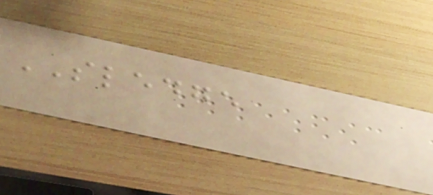SLEDGE
